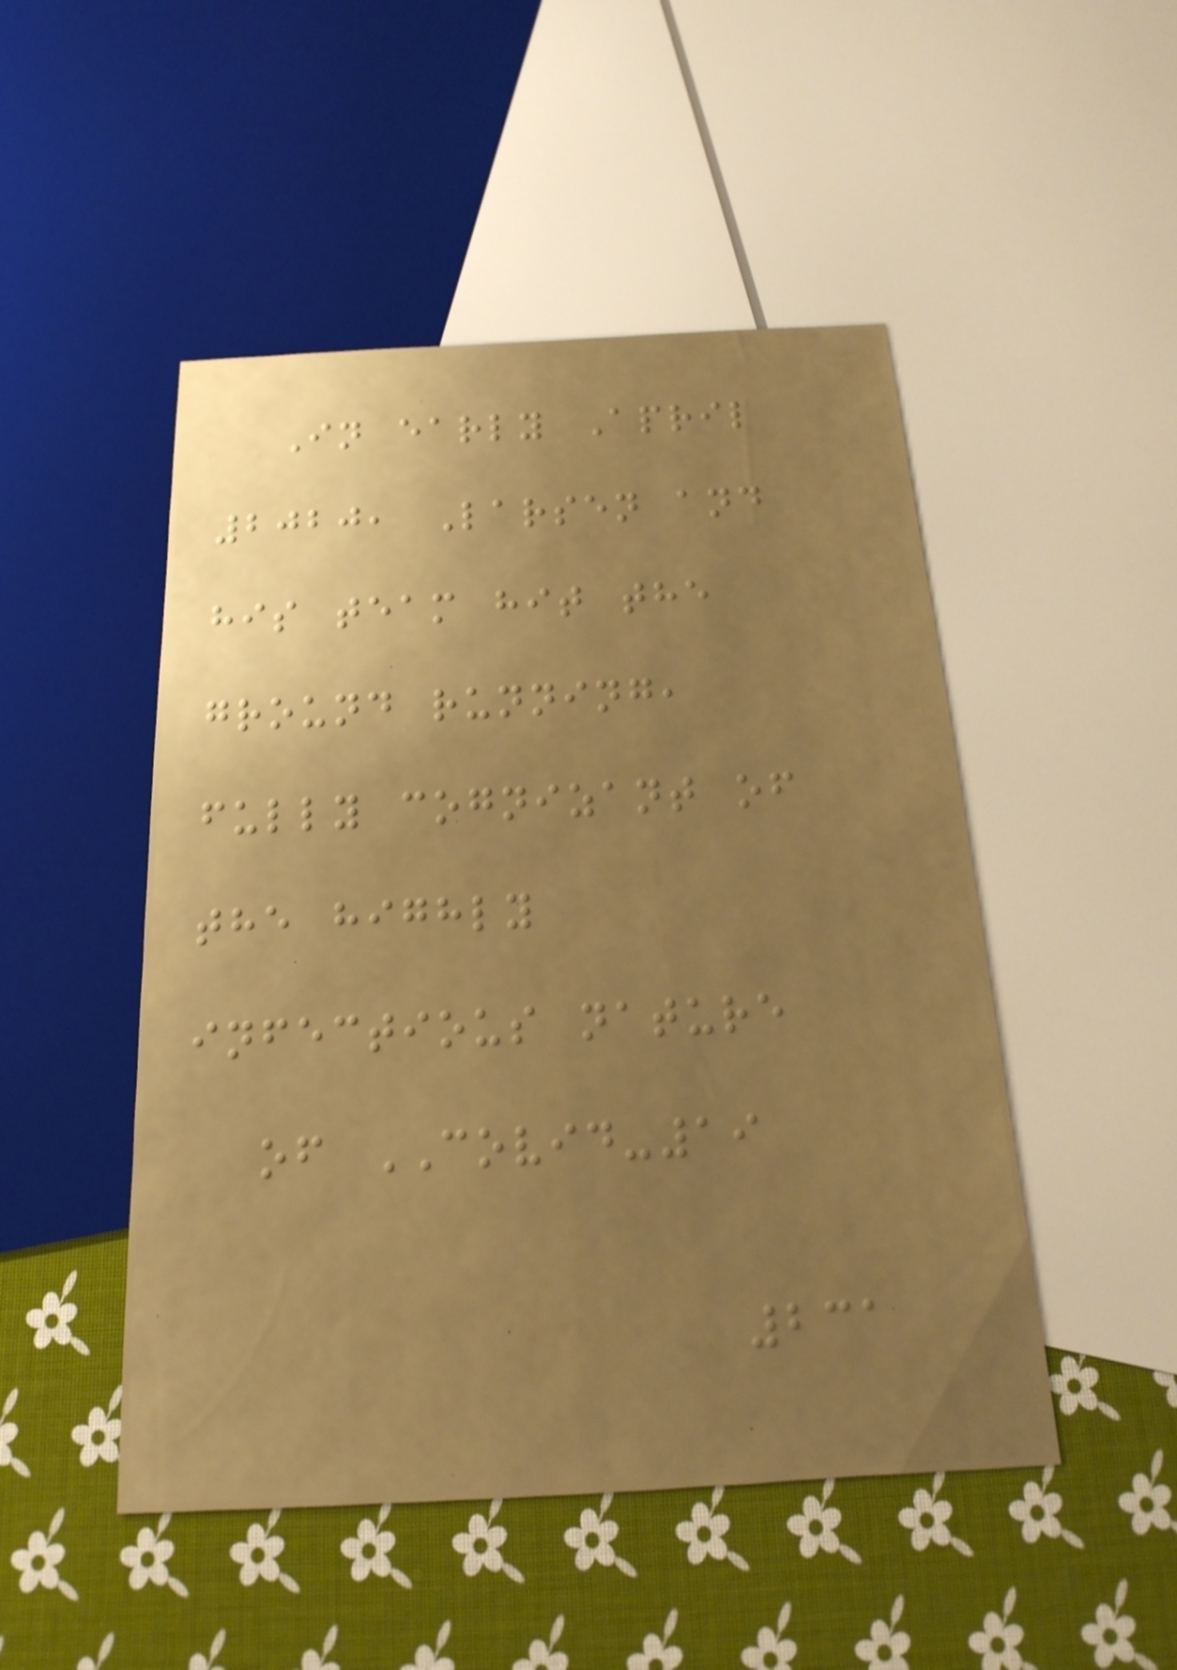In early April
2020, Larsen and
his team hit the
ground running,
fully cognizant of
the highly
infectious nature
of COVID-19
231
